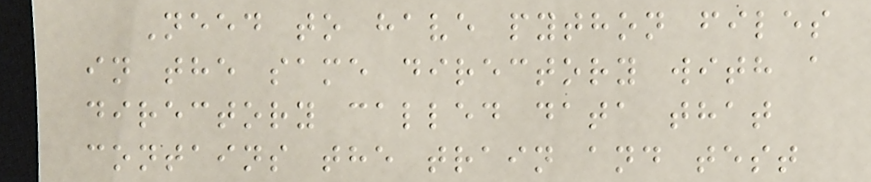Need to have python files
in the same directory with a
directory called data that
contains the train and test
